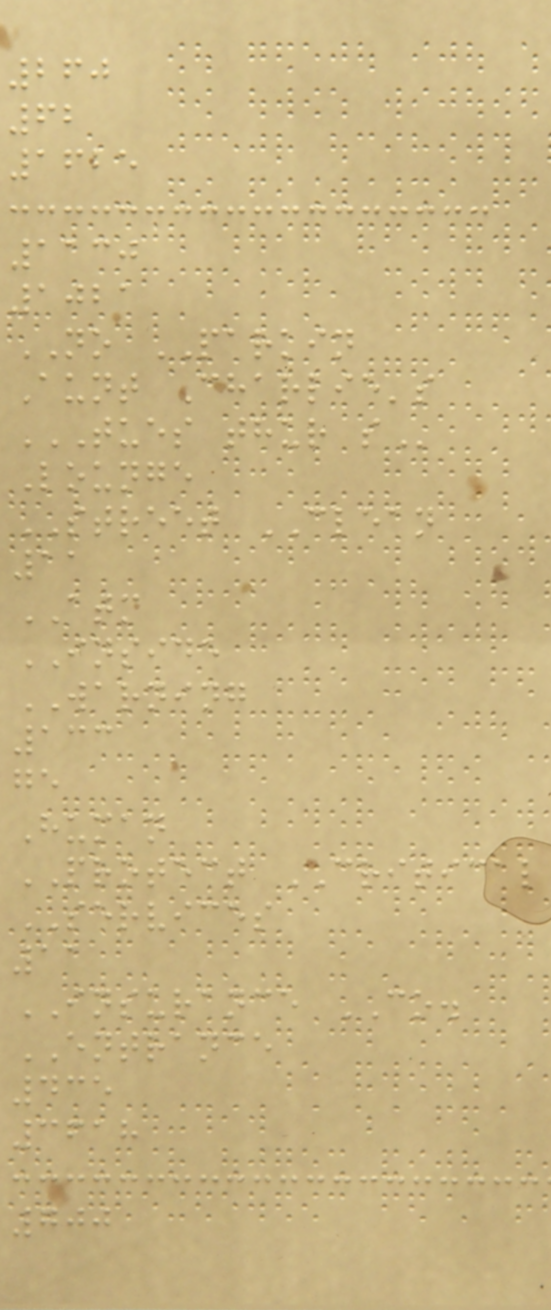260
62
1625
1130
1021
NO PARKIN
Aunt Charlie's
TUES THUR S
Lounge
STREET CLEAN
11
ATM
INSIDE
WARNING
133
ge
Human
PROTECT CRITICAL
SERVICES
11
INSURANCE CO.
ENTRANCE
435
3618
700
